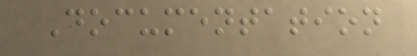Documentation
